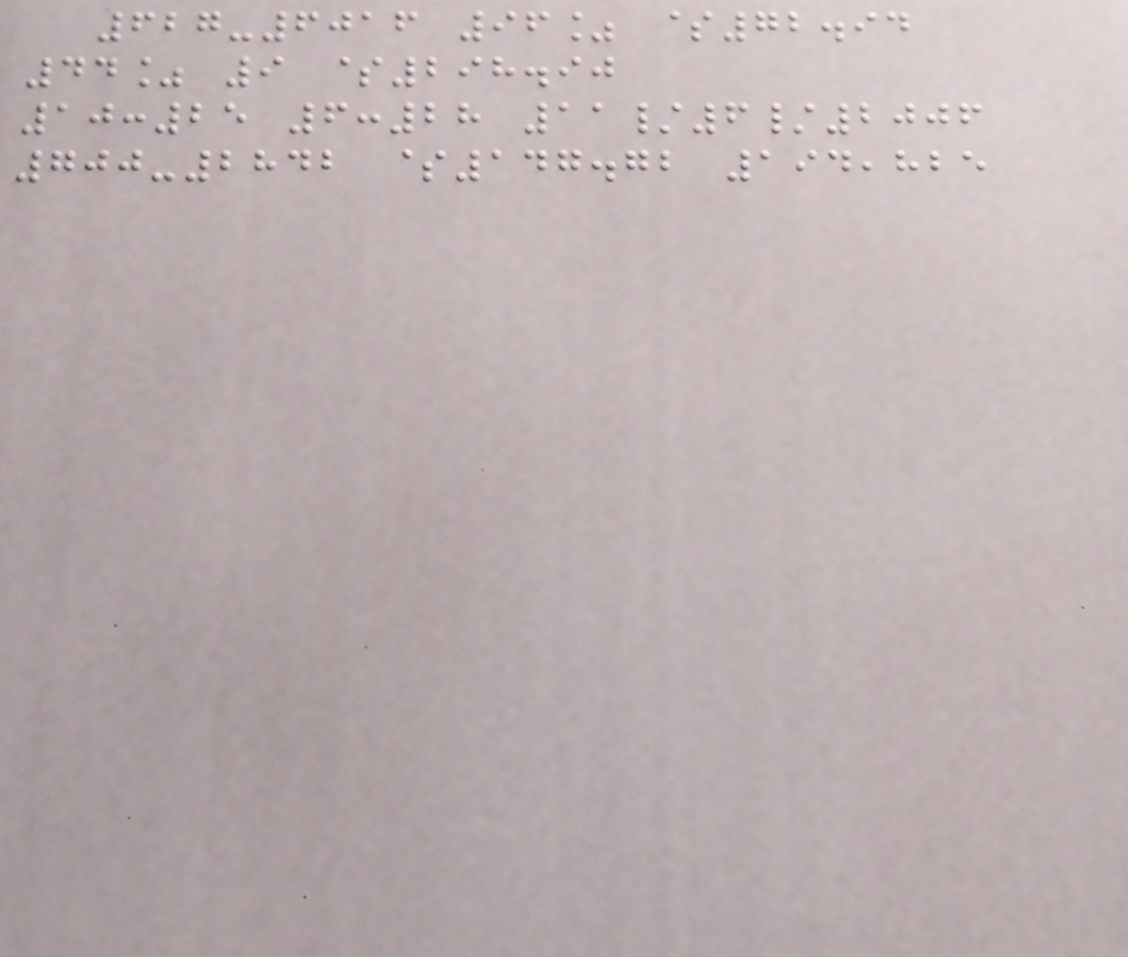627-6016 96% $72.94
44% 9 $298.90
10:25 6:28 11/6/2006
700-2842 $147.72 194,825
